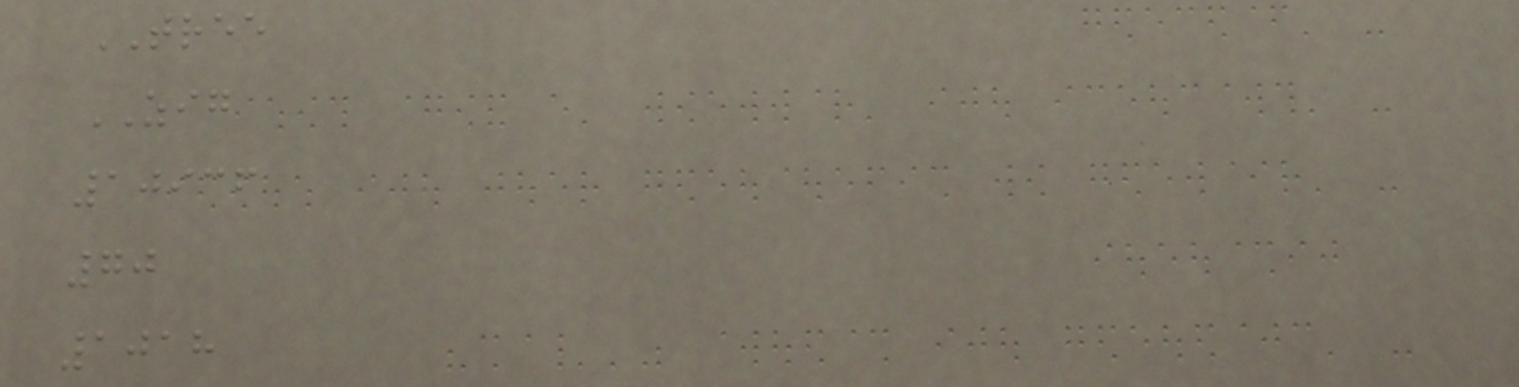TREE
ZIG
10936
70
1018
